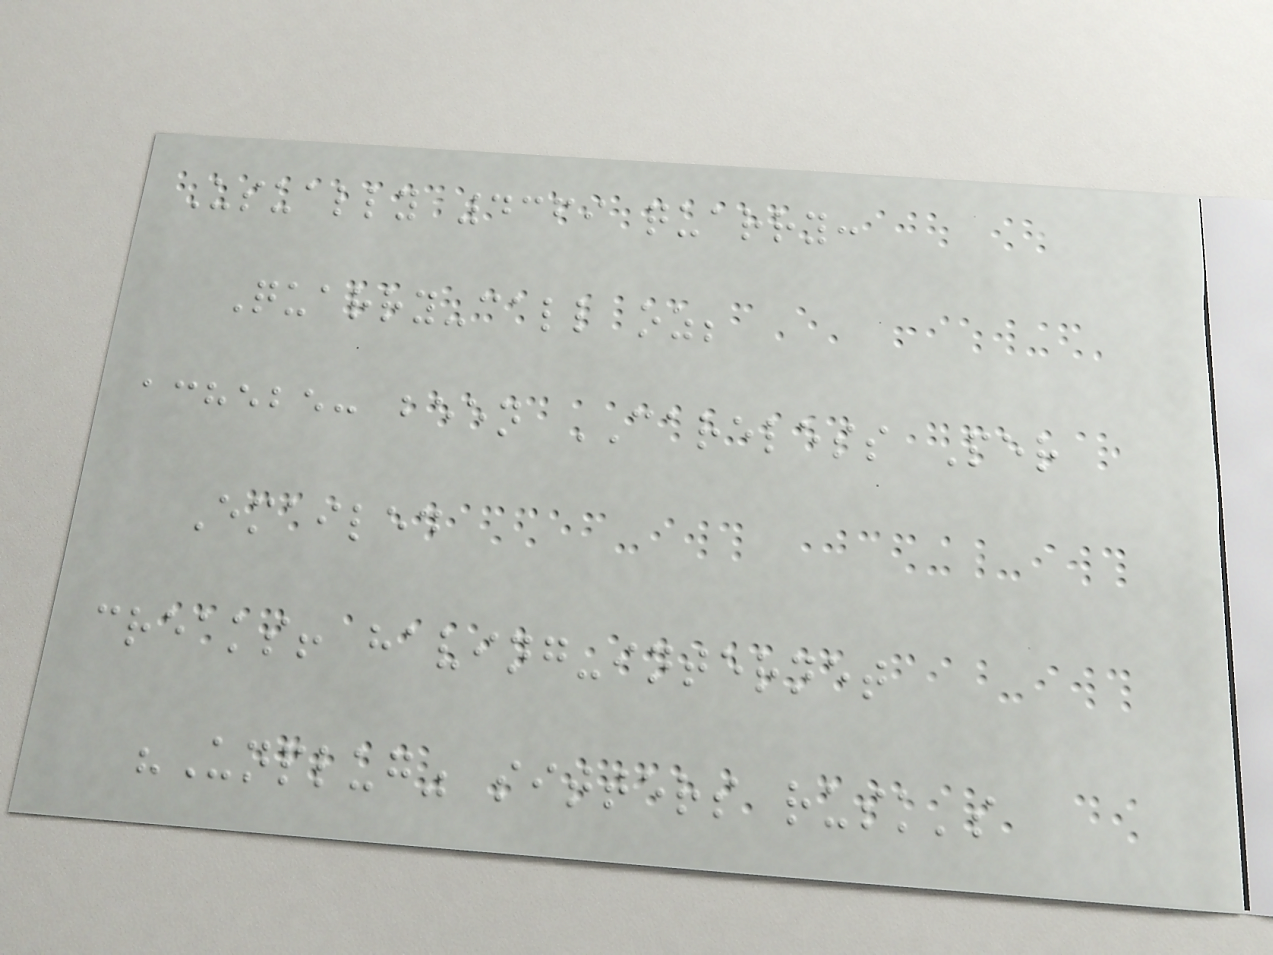Usually 4369 quarry:
Quarry-call oz;
achebe: been CARELESS Per
Emailed
creaks! having-internet
"Unplug" sitters rusk's
